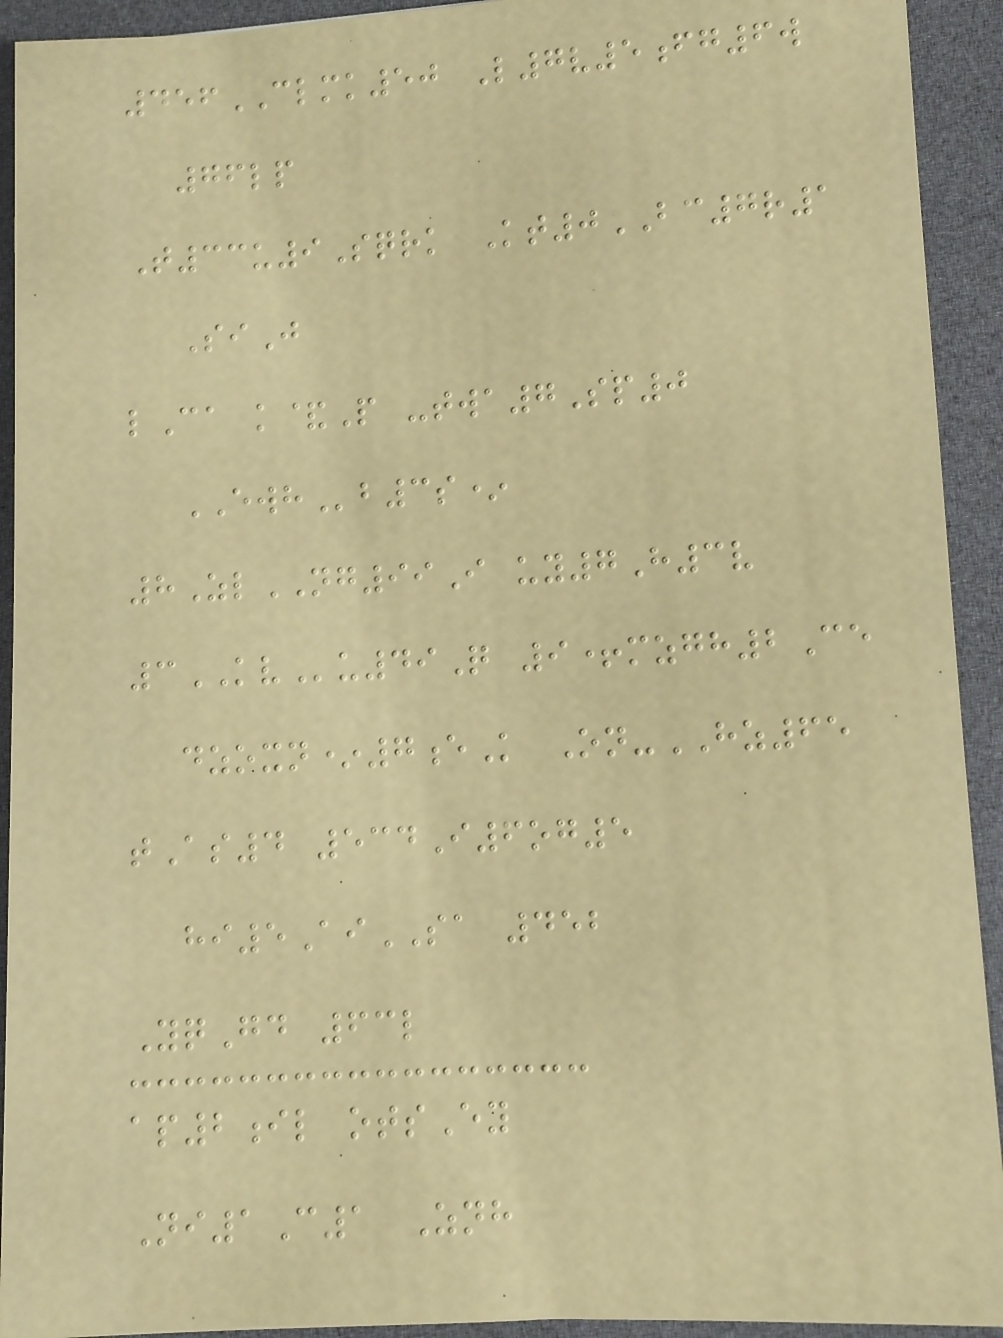456CLMK50 L7v5fg6w
76lp
T33u9Sqrk Kt0BC7r1
SiJ
lCa k&P -twa7Sp0
EWHb3s*
8ZlNG99I uy7H3v
3KVu49Q 9+mzgh2Ce
dzoxn*7eK On-HZ65
tAs4 534I6og5
hi5AiSA 452
YqGd 63l
ap2il otsEy
Ni1C1 Znh
